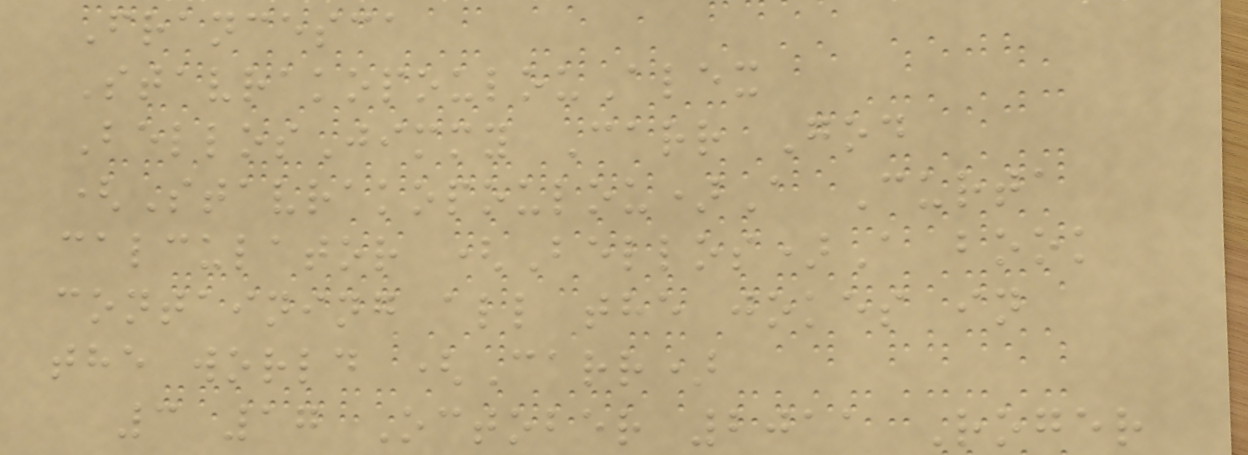Francesca
StavrakopoulouAlex
BellosJimmy Carr God
(Stavrakopoulou)A Curta
calculator (Bellos)A book
containing all the jokes in
the world (Carr)
3 17 October 2011 Roger
